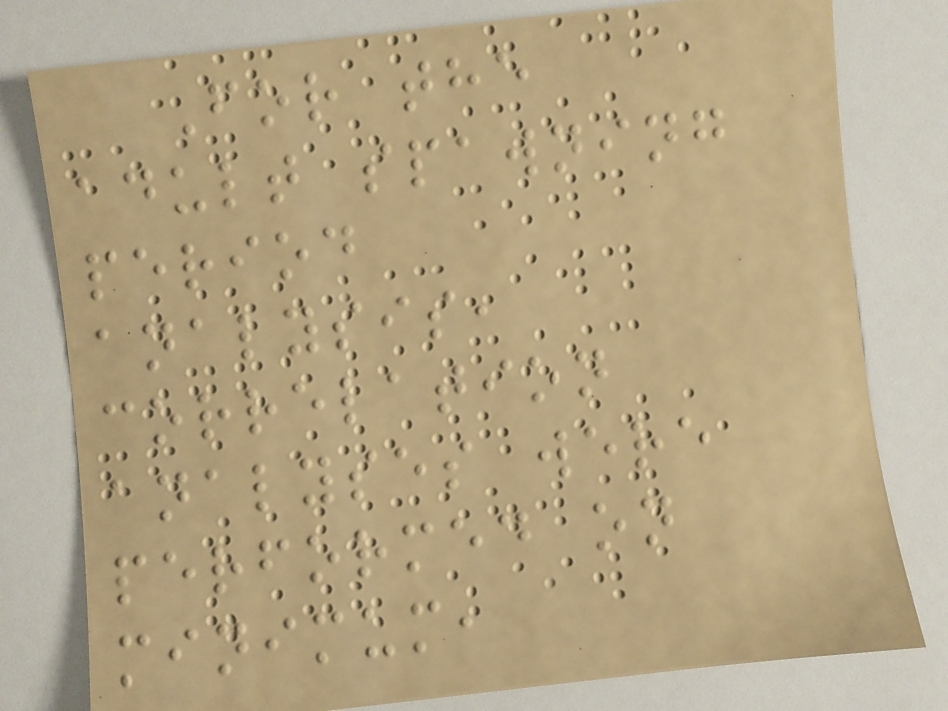For the
adult spawning
period
analysis,
correlation
analyses were
performed on
minimum,
